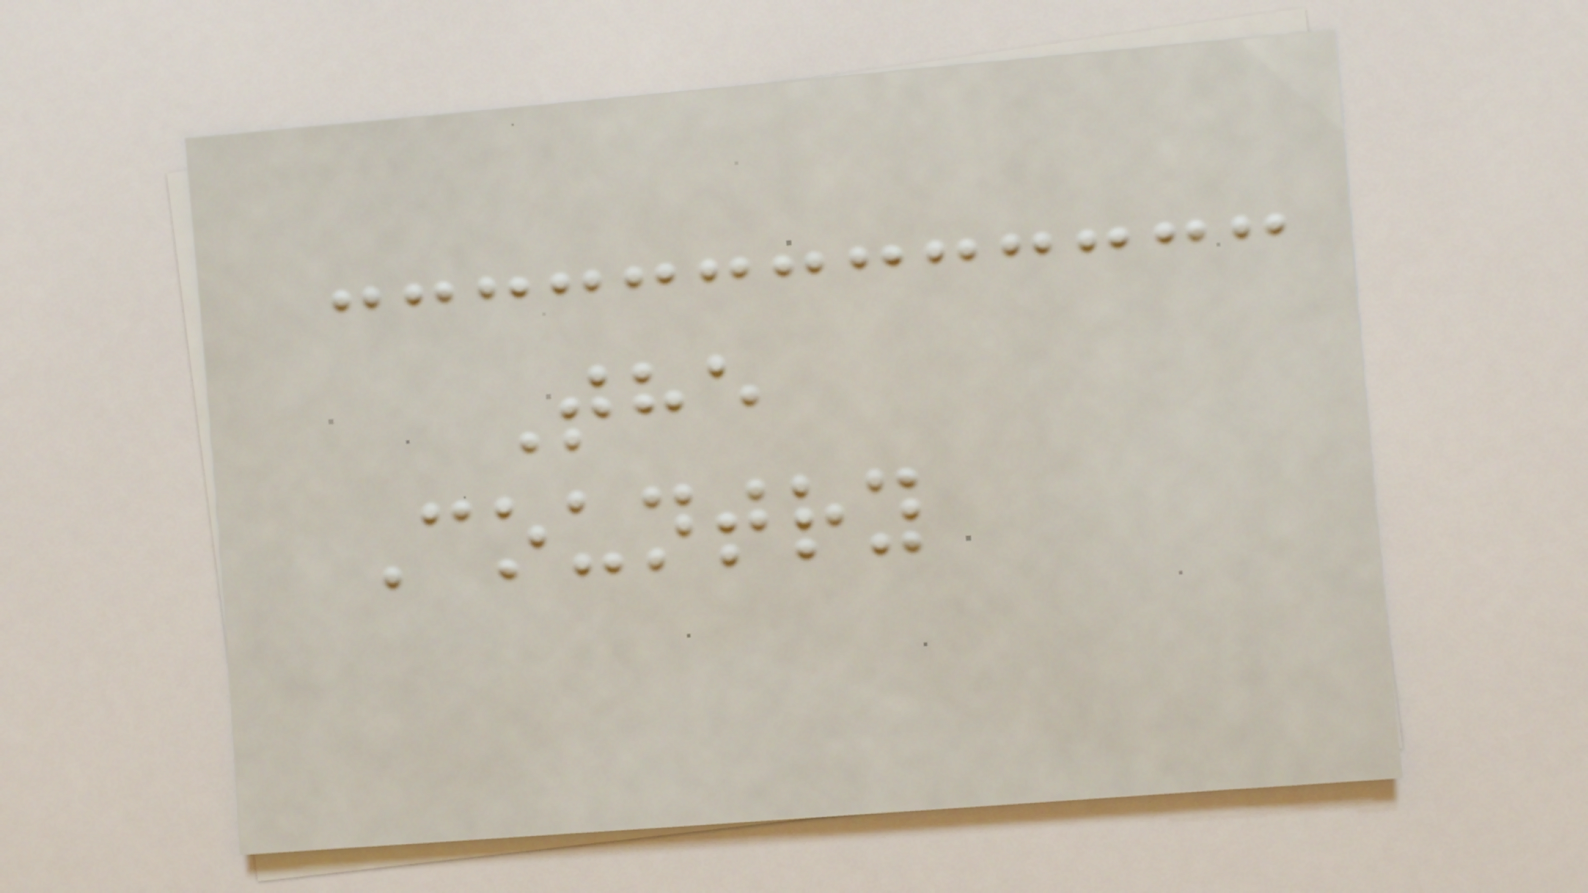The
Country
